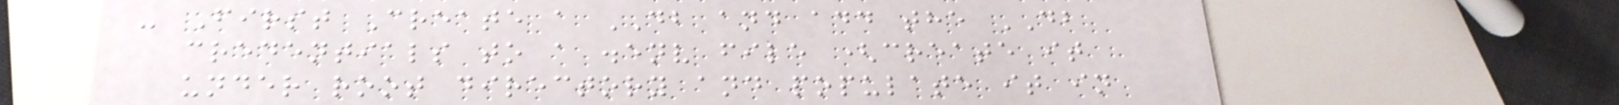- First Create a DB and add the DB
credentials to a .env file (create it
under root directory and populate it in
